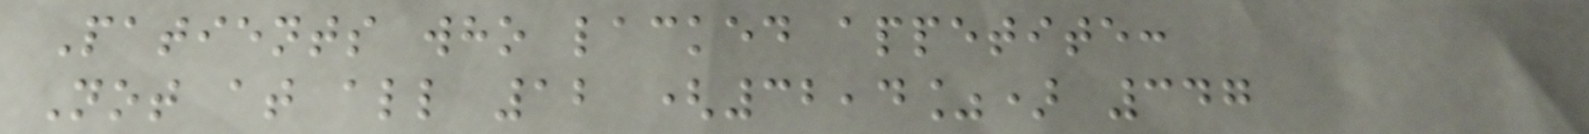Patients who lacked appetite:
Not at all 12 (32,4%) 347
